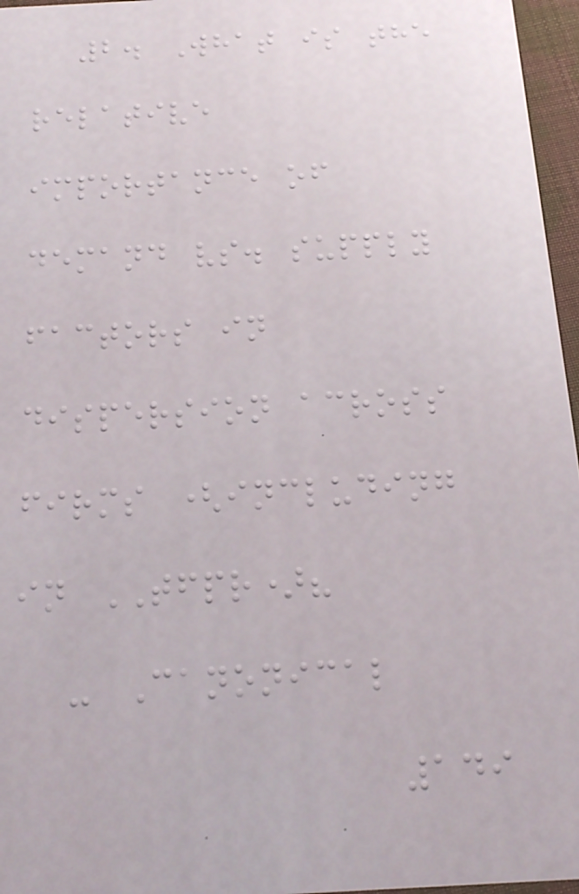2. What is the
relative
importance of
demand vs. supply
factors in
dispersion across
firms (including
in TFPR)?
- Canonical
149
